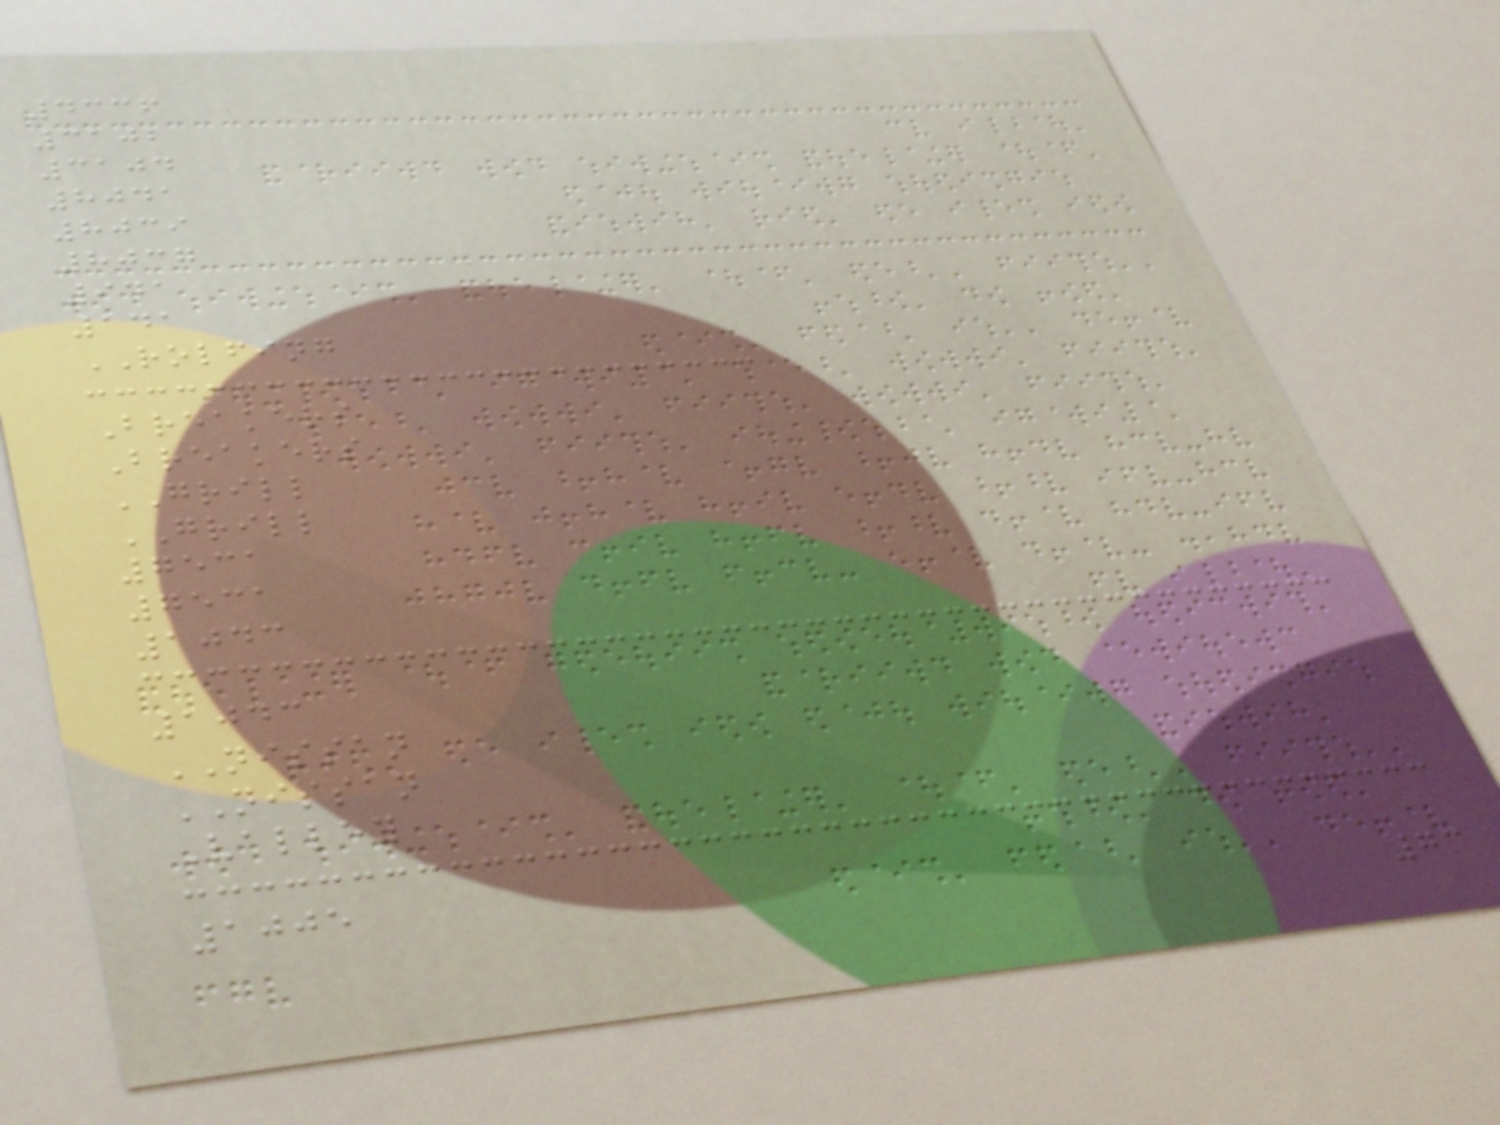4336
3102
3104
8041
8039
8037
941
141
ROLFING
Breakers
Breakers
GRILL
GRILL
7531
7531
1043
1043
NISSAN
NISSAN
Valley
1005
73
